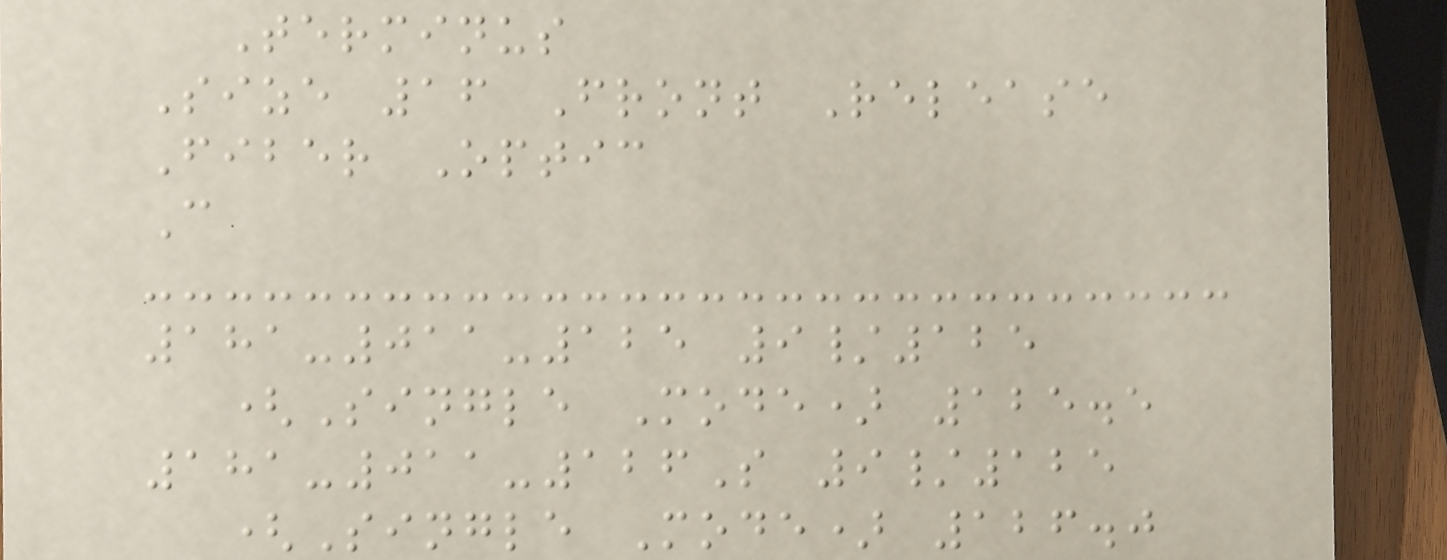Terminus
Size 16 Front Release
Fiber Optic
C
181-011-125 9/125
(Single Mode) 125.5
181-011-126S 9/125
(Single Mode) 126.0
